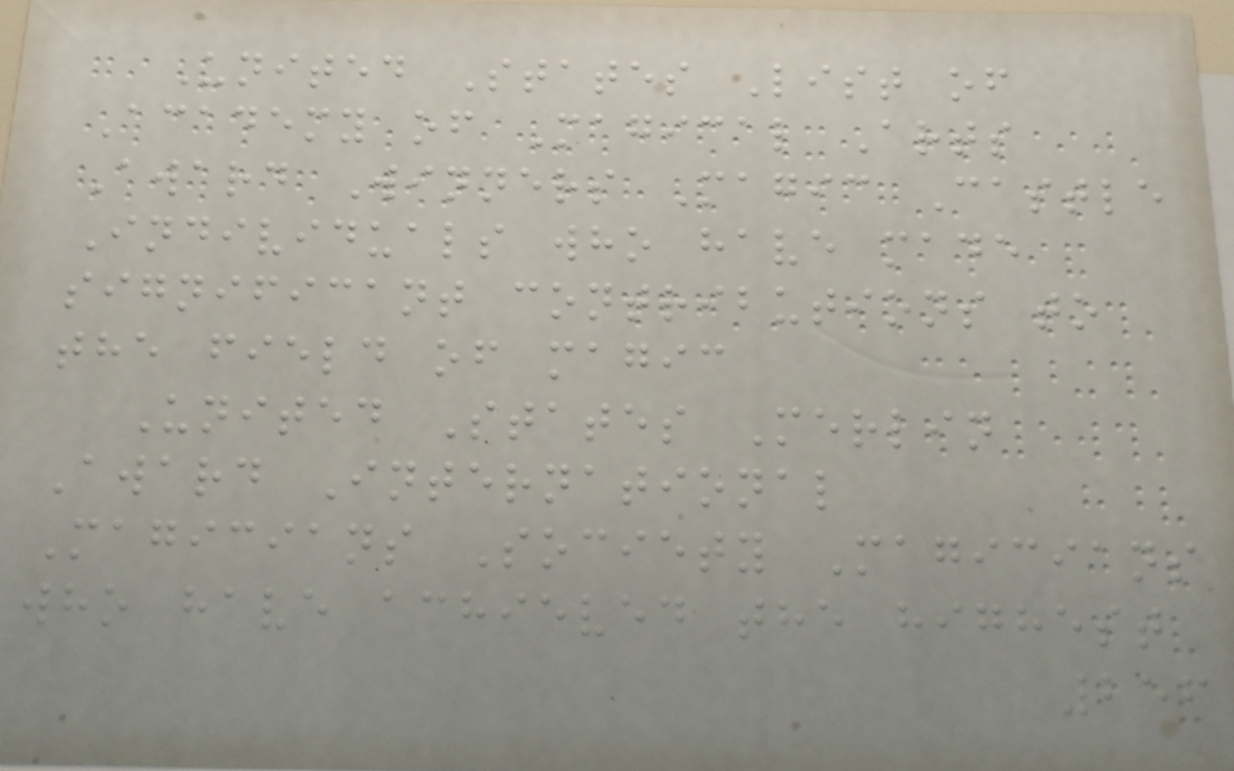United States List of
Academy of Magical Arts
Award Winners Magic Castle
Individuals who have made
significant contributions to
the field of magic
United States Merlin
Award International
Magicians Society Magicians
who have achieved the highest
256
